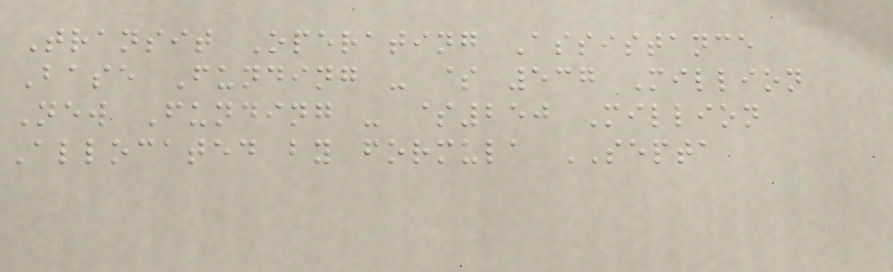Transit Operating Assistance
Base Funding - $ 537 Million
New Funding - $250 Million
Allocated by formula SEPTA
